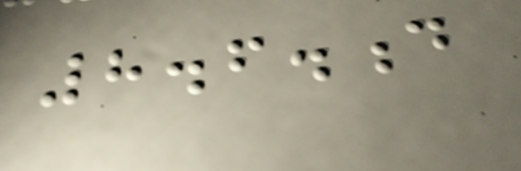8.6.d
